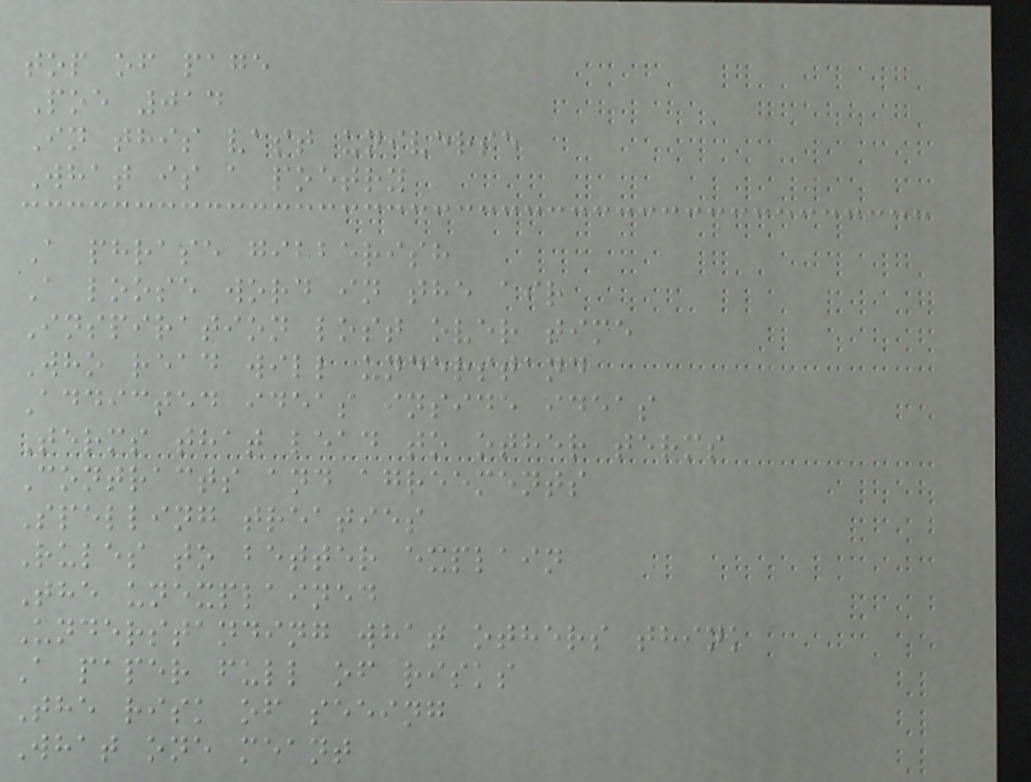top of page
Poe 014
In this vast universe
What is a poetry
A phrase gibberish
A loose word in the air
Inspiration lost over time
Who read will understand
Addicted ideas inside ideas
Terms that lead to other terms
Contracts and agreements
Spelling treaties
Rules to better explain
The unexplained
Understanding what others think
A paper full of risks
The risk of seeing
What one meant
